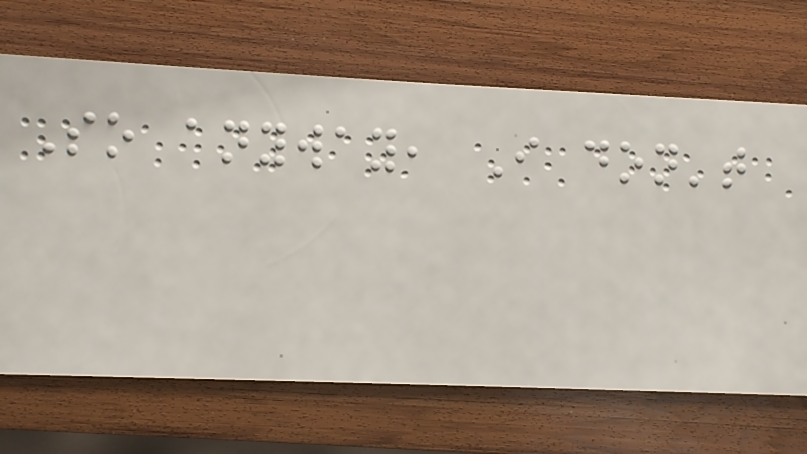So anyway, I don't
